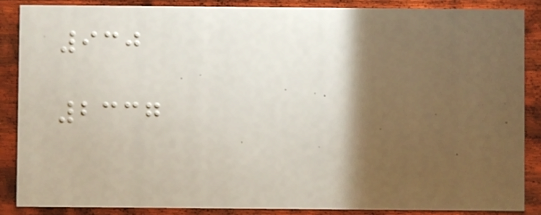930
2337
